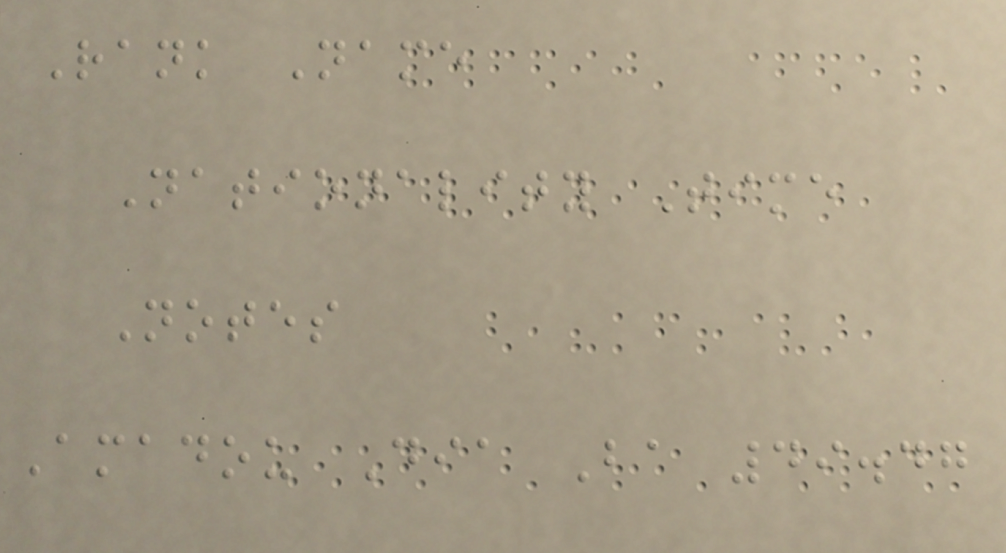Rank Name
Nationality Time
Notes
Amadou Dia Ba 49.47
